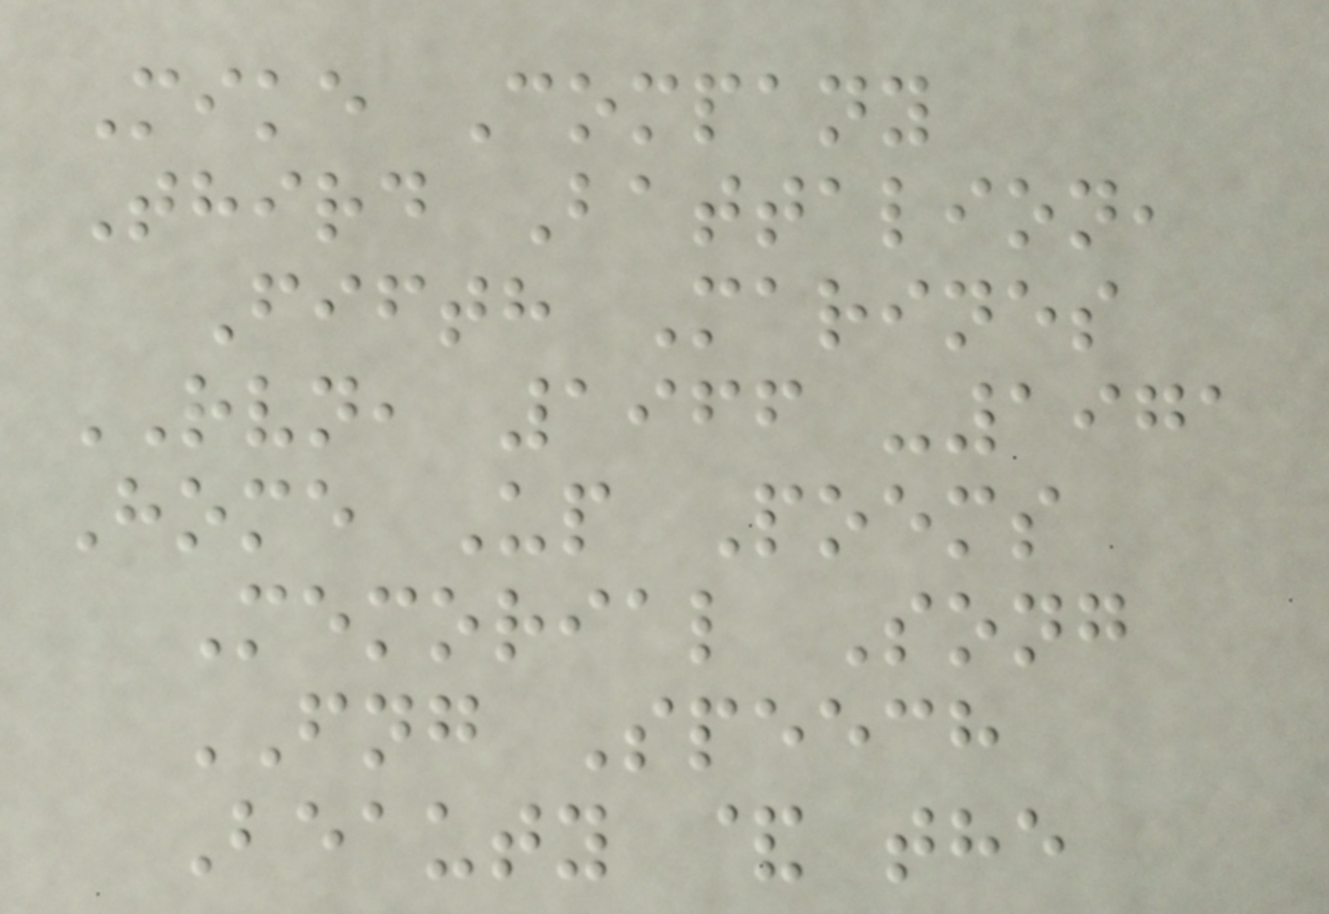Mike Company
Third Battalion,
Fifth Marines
RVN, 1966 -1971
Home Up Poems
Memorial Song
FNG Speech
Beauty & the
